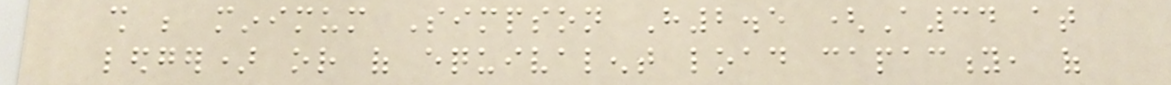shall be minimum Simpson H2.5 (A34 at
ledger) or of equivalent load capacity, of
